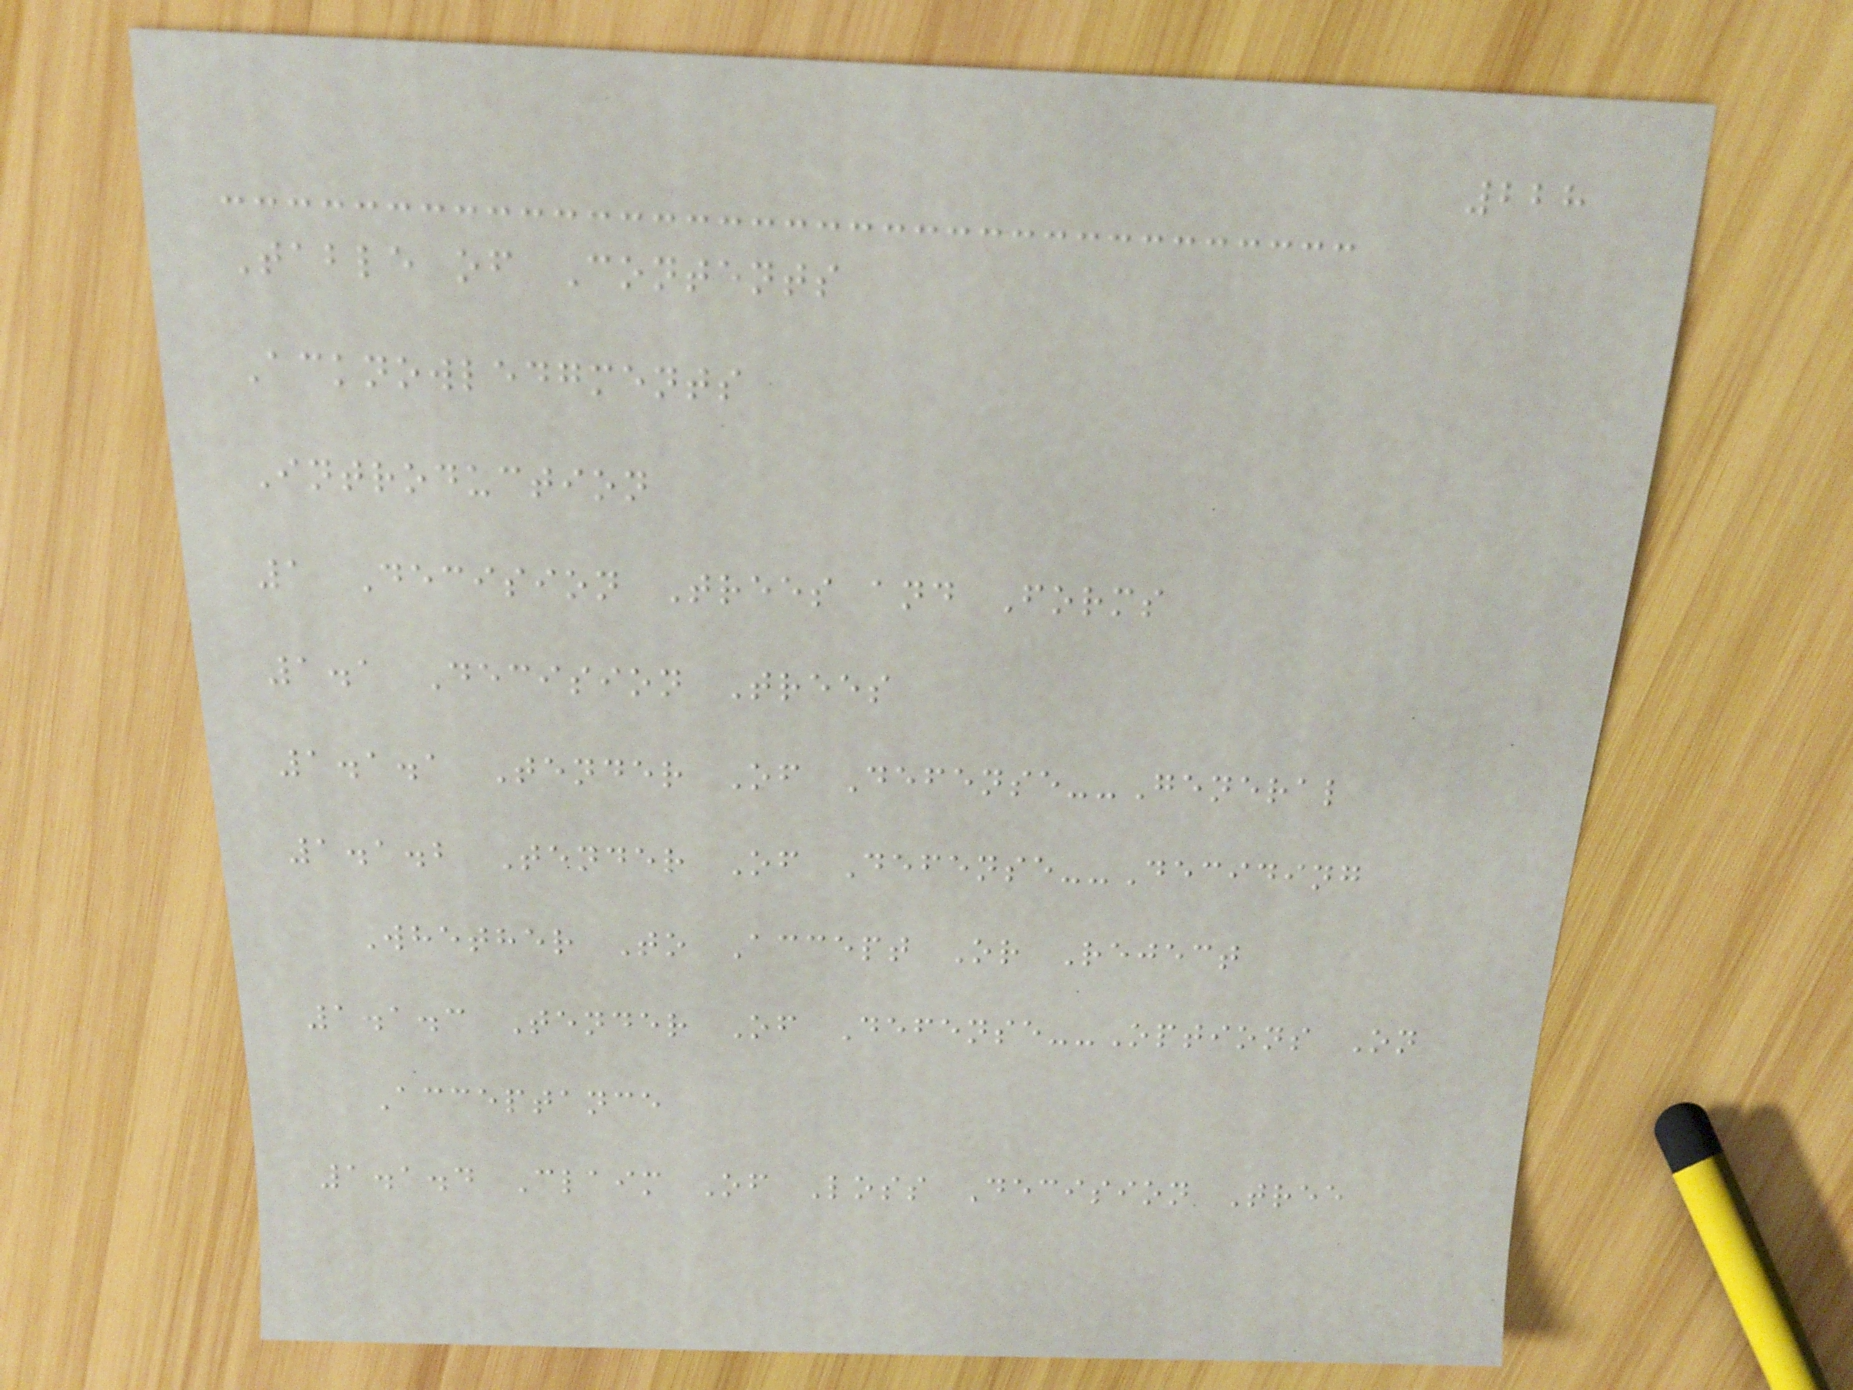228
Table of Contents
Acknowledgments
Introduction
1 Decision Trees and Forms
1.1 Decision Trees
1.1.1 Tender Of Defense--General
1.1.2 Tender Of Defense--Deciding
Whether To Accept Or Reject
1.1.3 Tender Of Defense--Options On
Acceptance
1.1.4 Claim Of Loss Decision Tree
